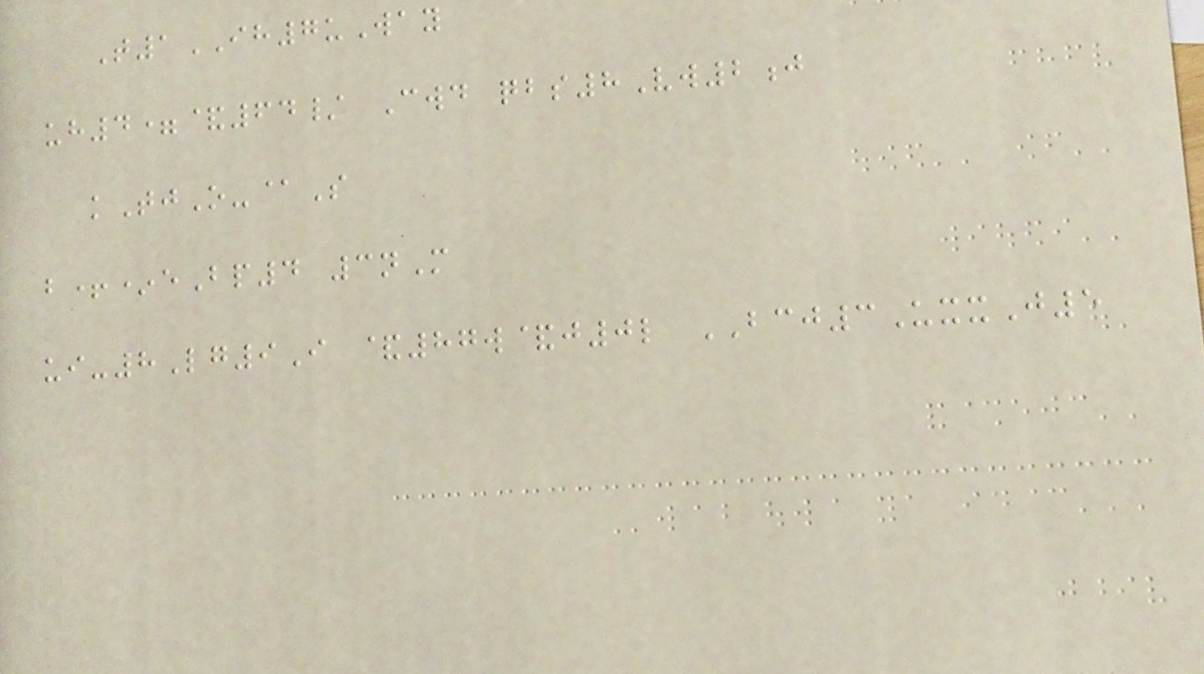T1IH7uWay
uh4=&64/ Cwd qbs8Vw2j
kTjO-@S
b+*eBp4 3nM
ui-8Lg9I &87w&j0l BCJ3UxxJ5
